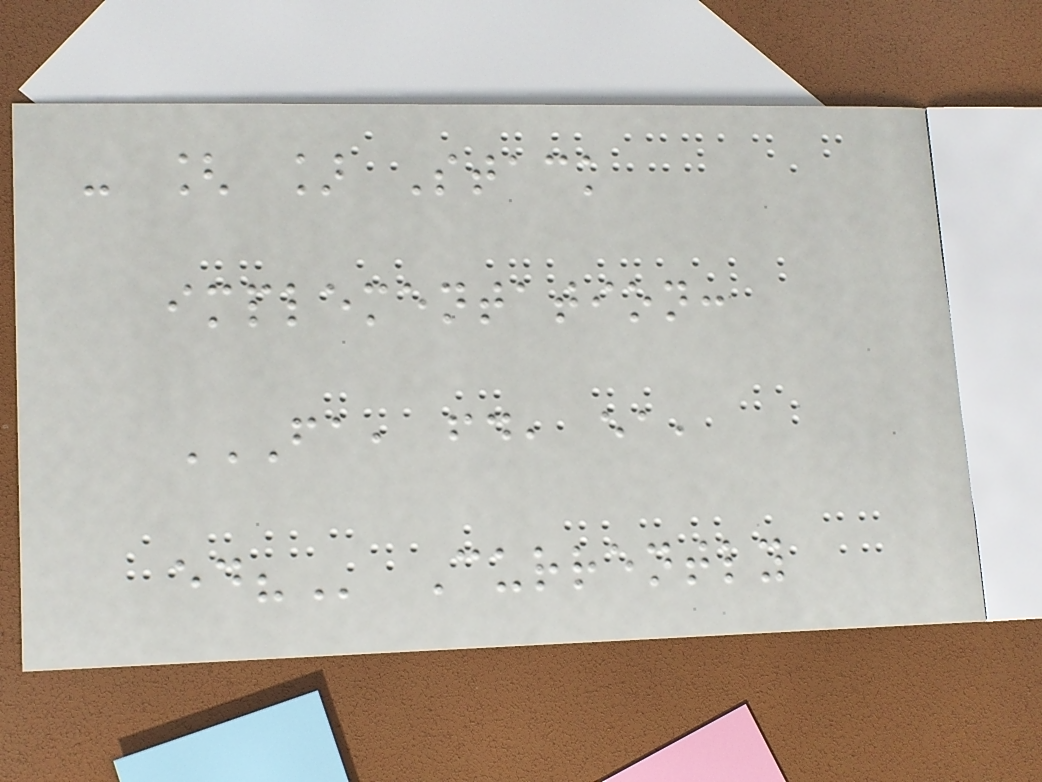- [ ] Stack
implementation:
FA, FD, EA,
ED? Currently
